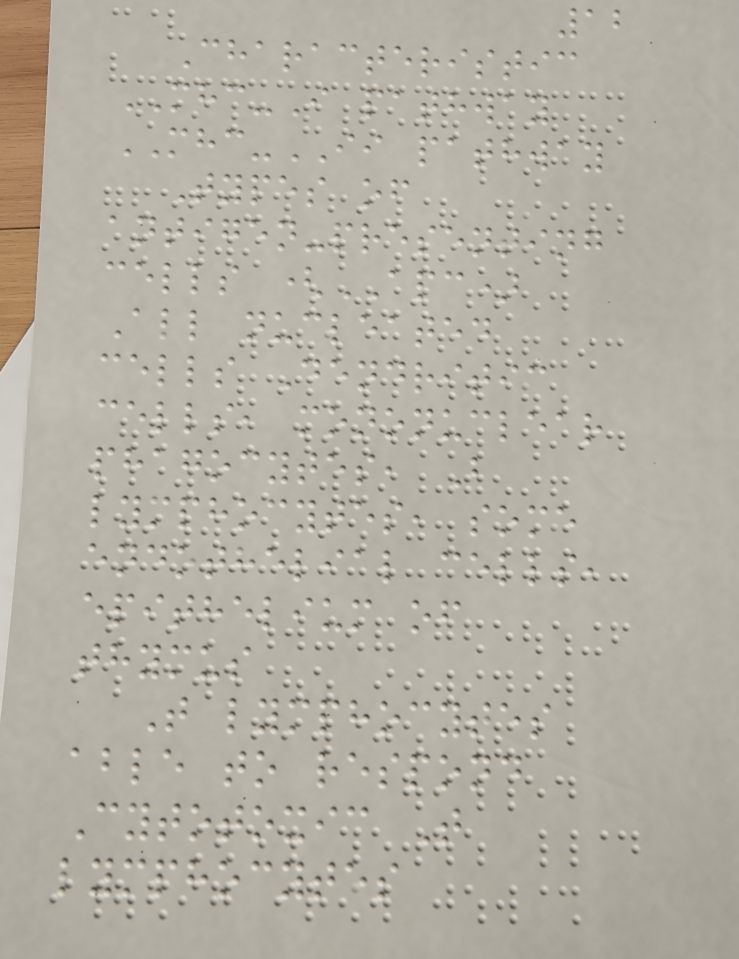12
Characteristic
MHC-I pathway
MHC-II pathway
Types of
antigen-presenting
cells (APC)
All nucleated
cells Dendritic
cells, mononuclear
phagocytes, B
lymphocytes, some
endothelial cells,
epithelium of
thymus
T lymphocytes
able to respond
Cytotoxic T
lymphocytes
